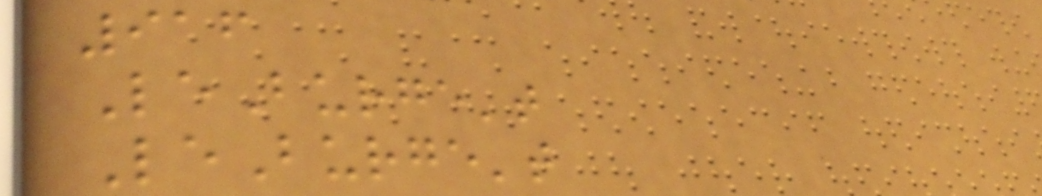916
LeBurge't
LeBurge't
